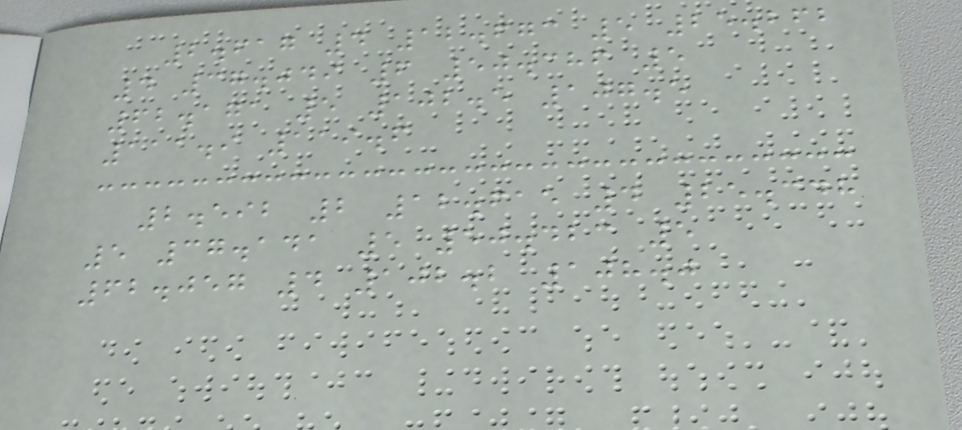2.617 4 12.673 5 25.262
4 37.049 6 50.386 5
62.171 5 102.5 107.5
111.9 119.6
2.592 2 12.615 4 25.348
5 37.141 5 50.423 5
62.057 4 102.2 108.0
